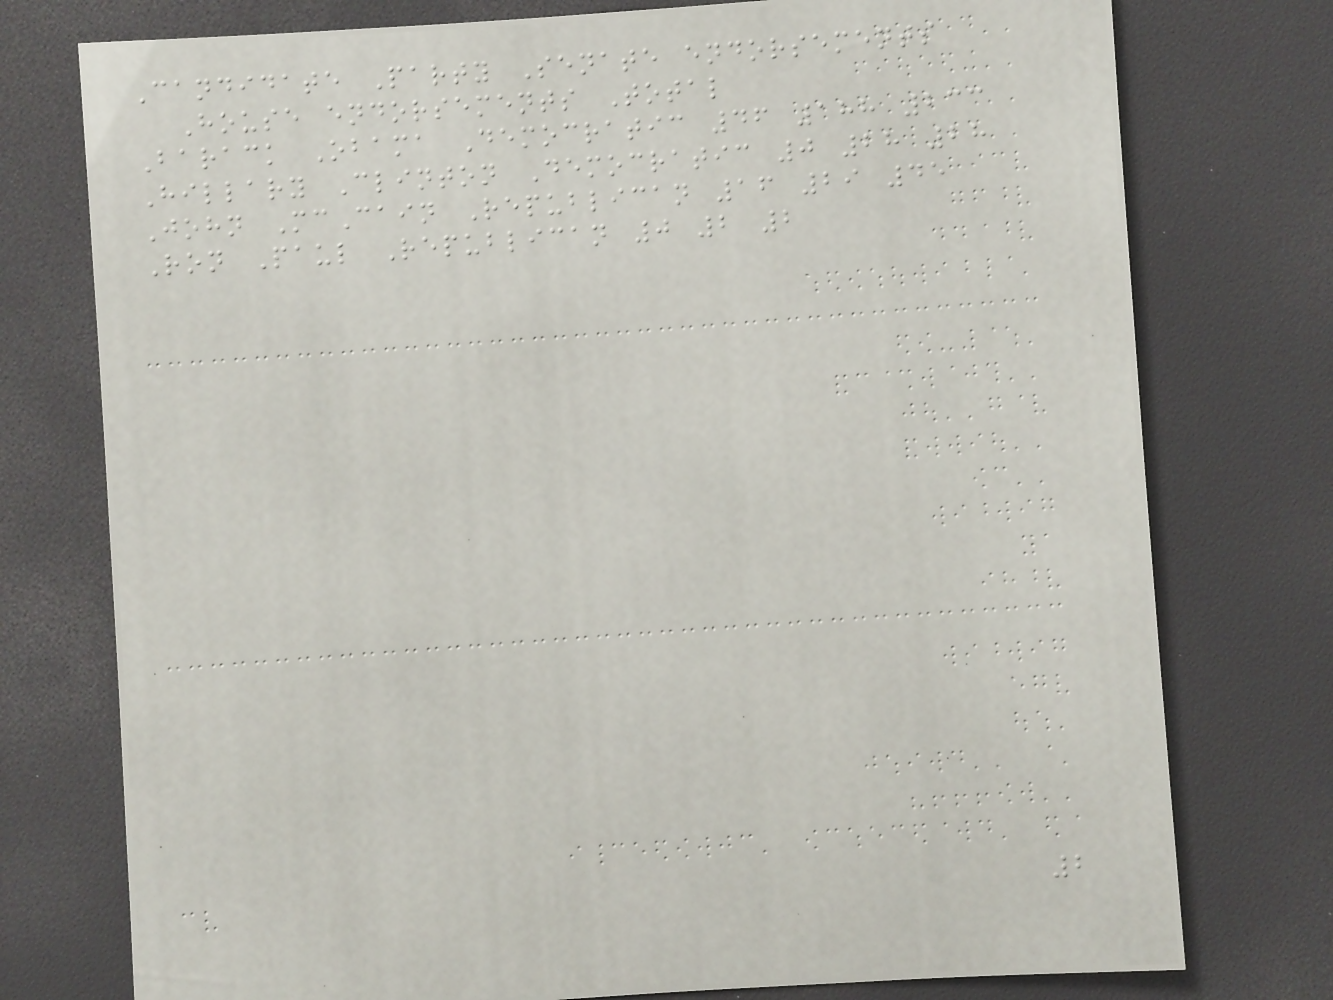Candidate Party Senate endorsements
House endorsements Total
Barack Obama Democratic 46 188 233
Hillary Clinton Democratic 0 28 28
John McCain Republican 16 29 45
Ron Paul Republican 0 2 2
2
